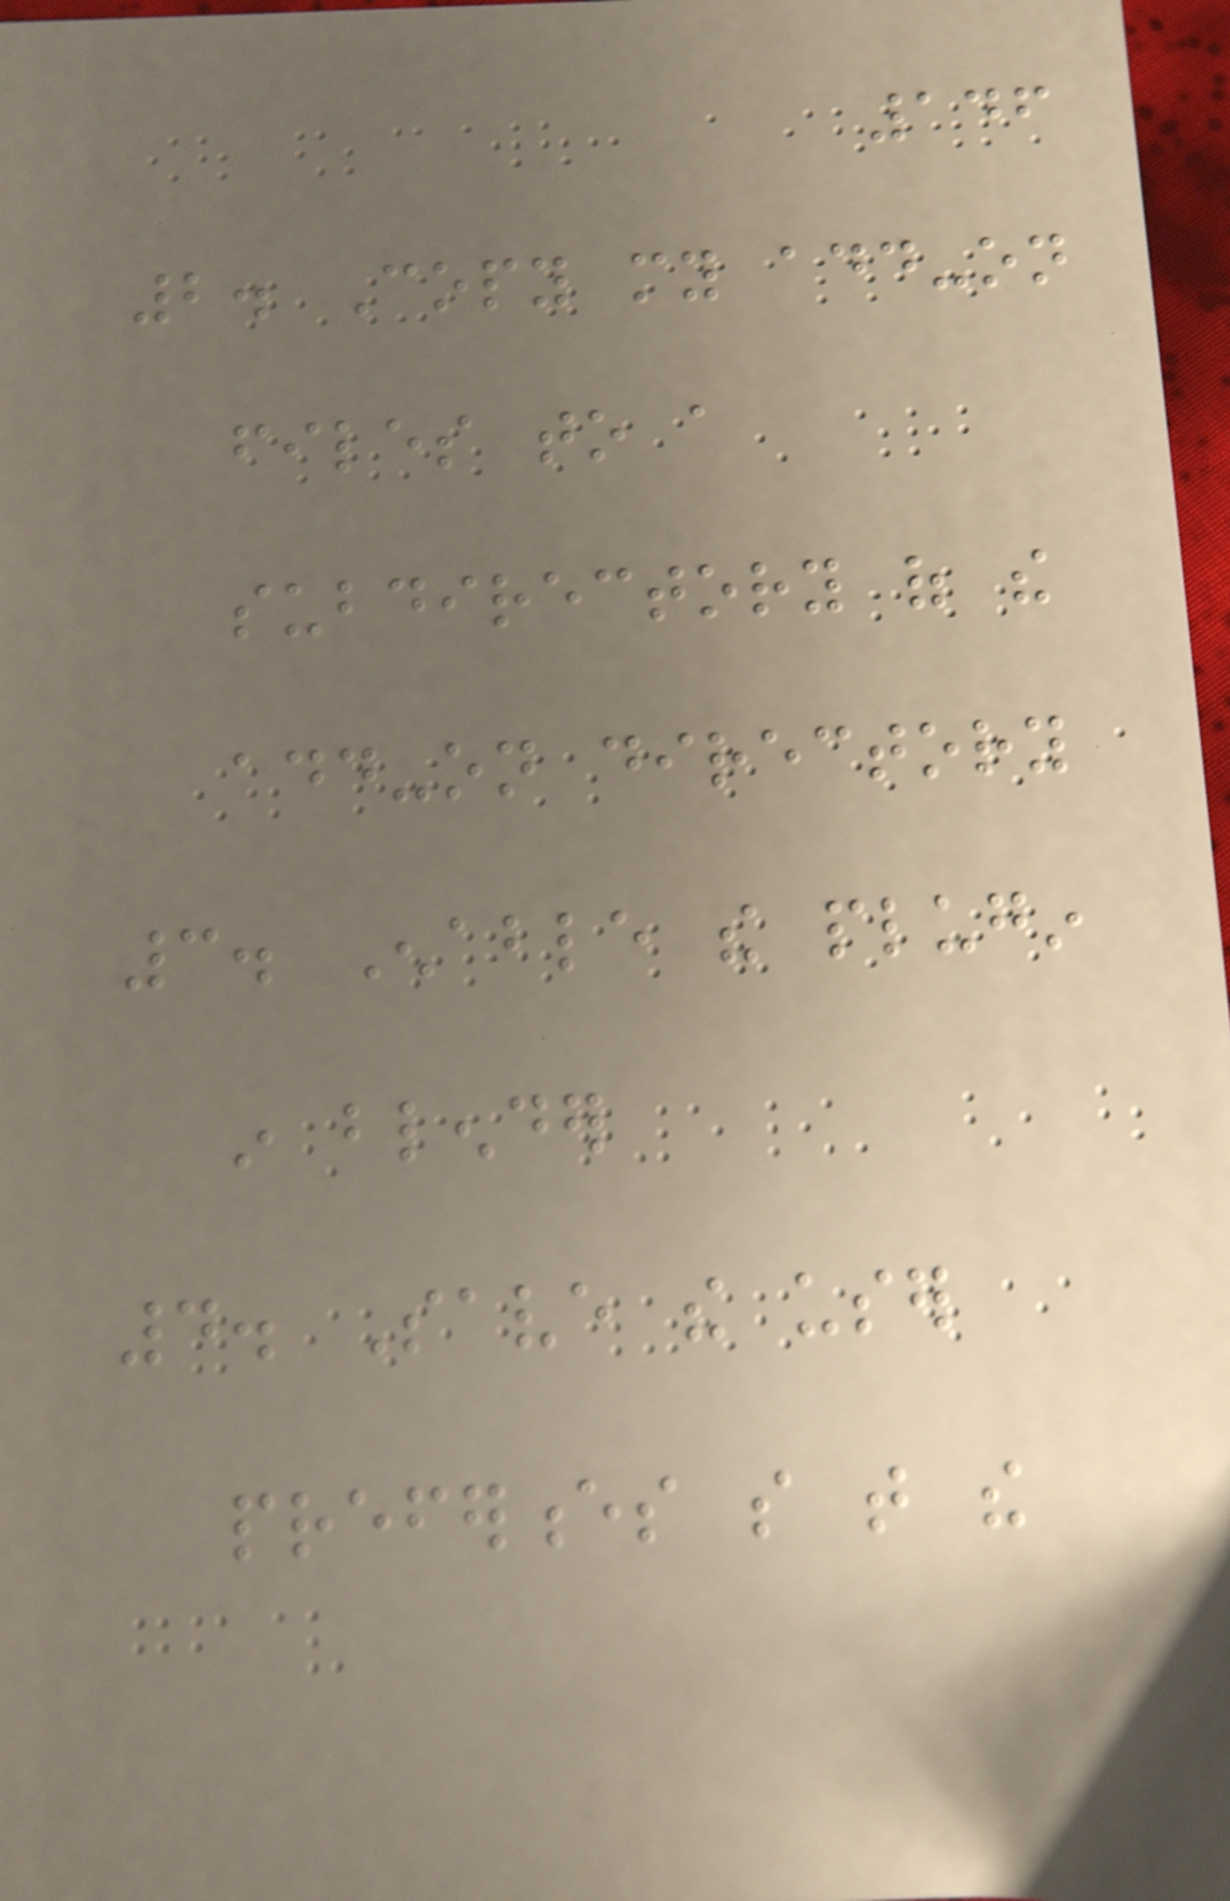146
2. Copy my add-on
files to a
subdirectory of the
add-on directory
3. Enable the plugin
in blender
4. Save the user
preferences so that the
